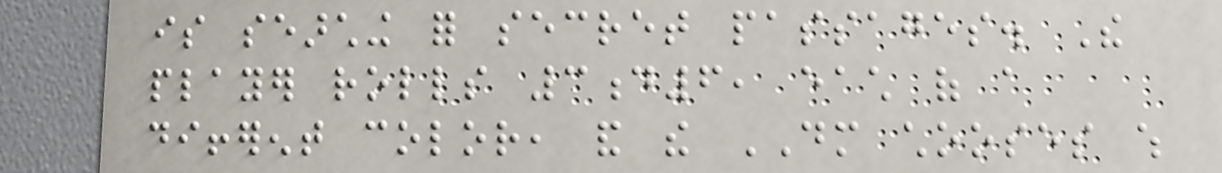is searching for secret passages. The
player rolls 3d6, each of a
different color, and the DM chooses which
